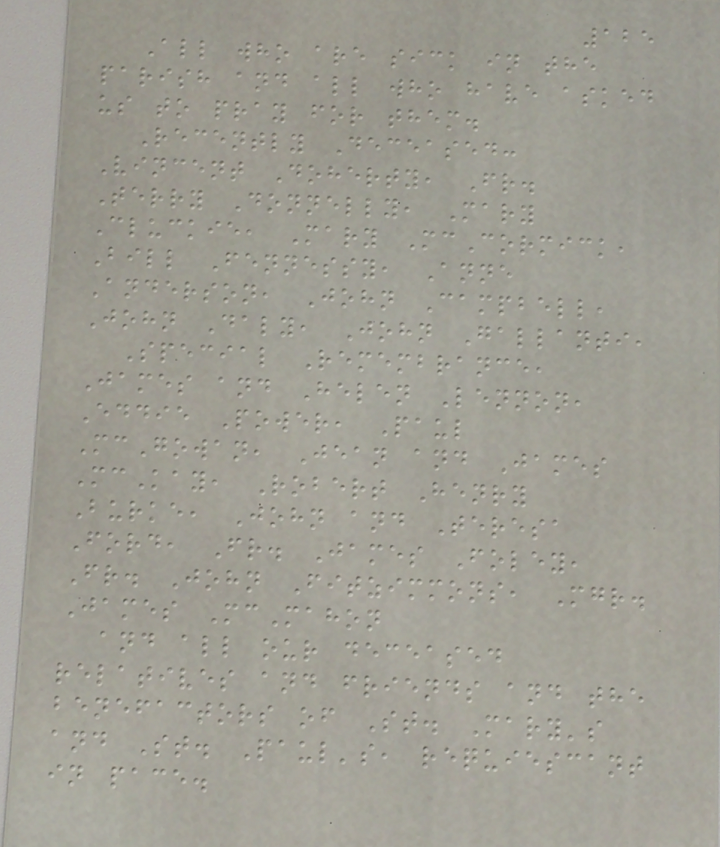125
All who are sick in the
parish and all who have asked
us to pray for them.
Recently Deceased:
Vincent Doherty, Fr.
Terry Donnelly, Mary
Cluckie, Mary McCormick,
Bill Fennessy, Anne
Anderson, John Campbell,
John Daly, John Gallanti,
Special Remembrance,
James and Helen Lennon,
Eddie Power, Paul
McGowan, Jean and James
McKay, Robert Henry
Burke, John and Teresa
Ford, Fr. James Foley,
Fr. John Fitzimmons, Mgr.
James McMahon
and all our deceased
relatives and friends and the
benefactors of St. Mary's
and St. Paul's, requiescant
in pace.
